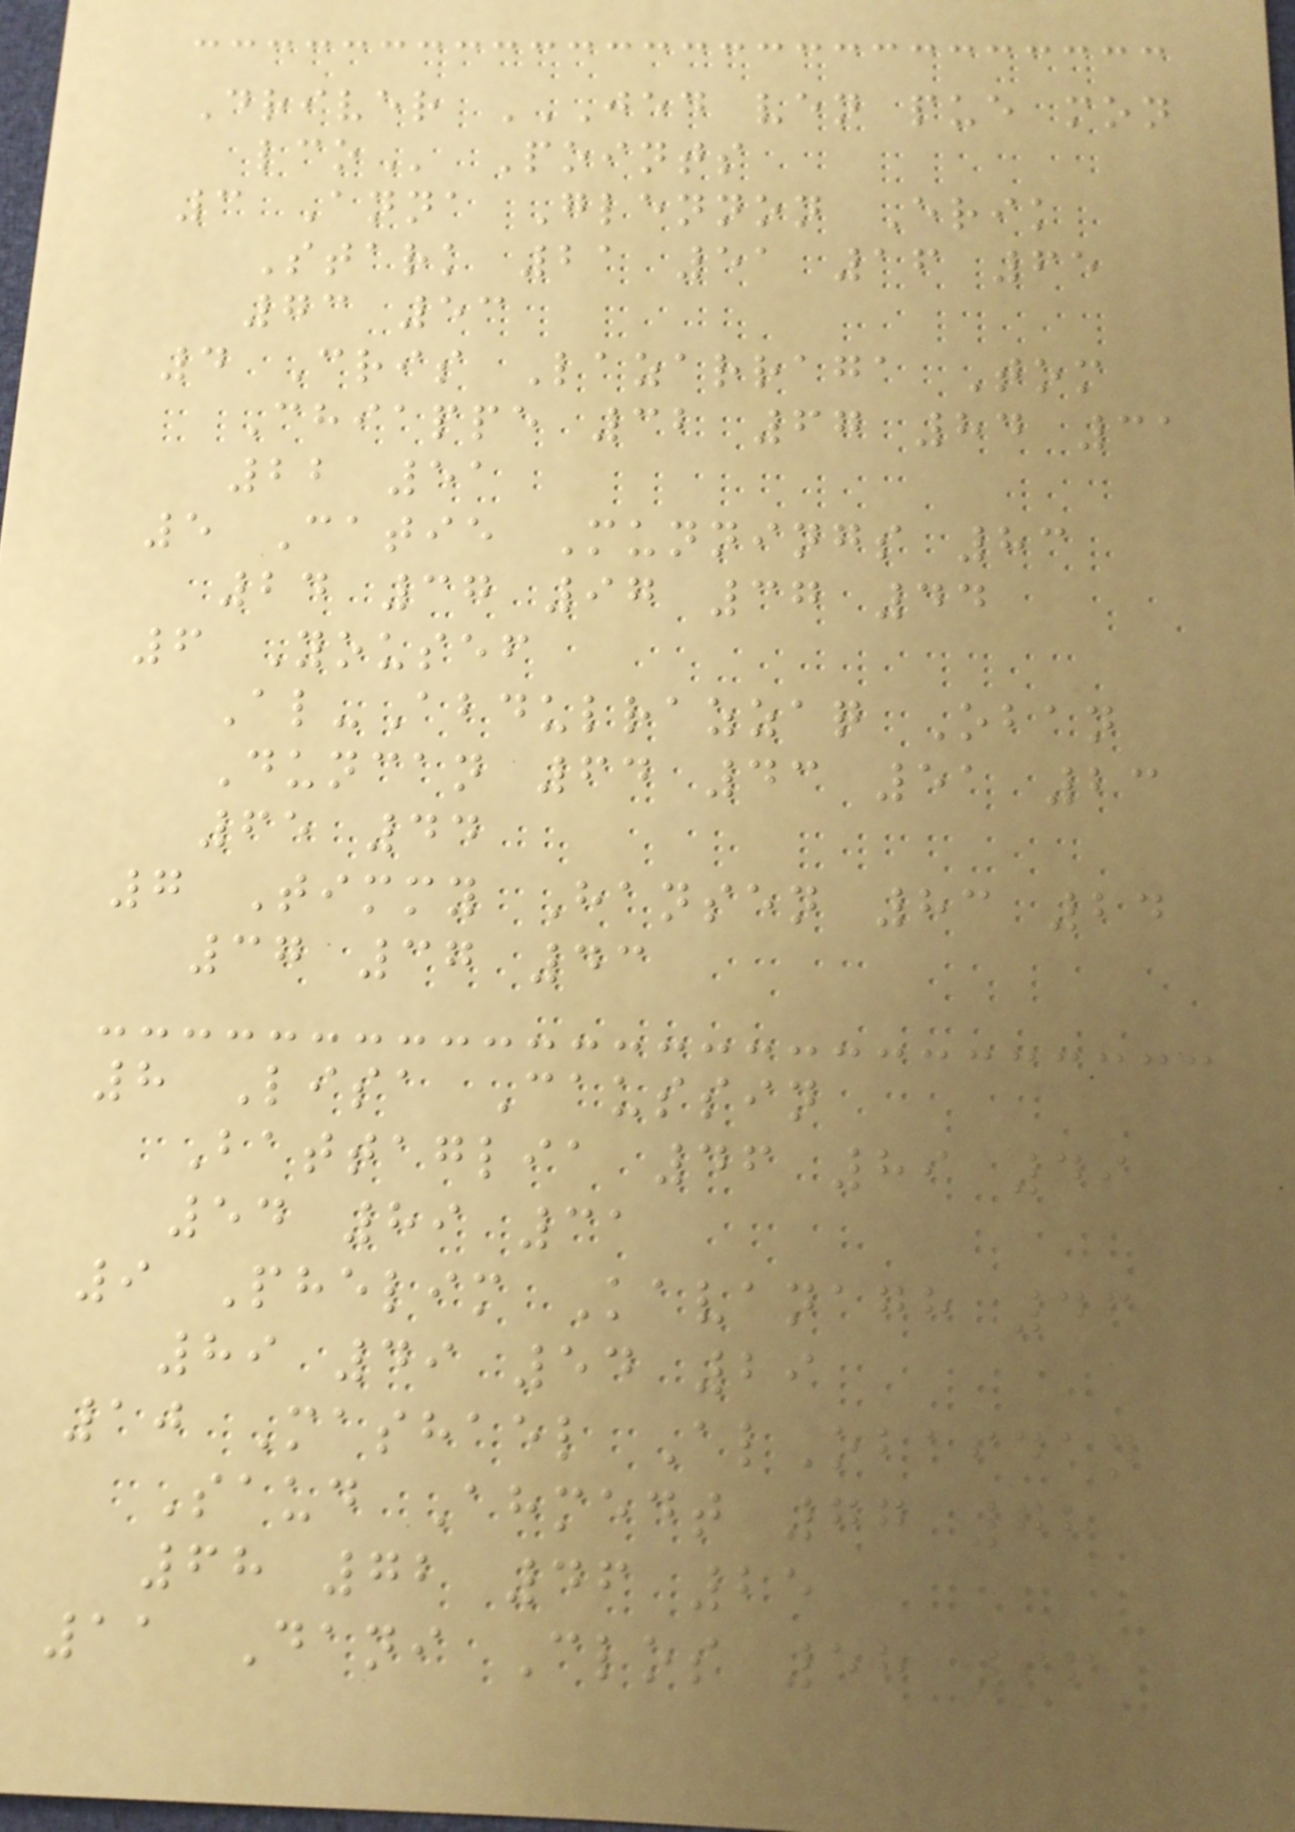Driver JED VEN PUE MON
LCO Points
3 Anna Glennon Erik
Stark 21 51 16 65
73 53
4 Cris Lazarraga Tom
Chiappe 32 67 84 31
22 51
5 Catie Munnings 83
24 37 97 37 44
6 Yousef
Al-Abdulrazzaq Oban
Duncan 64 43 51 23
65 44
7 Timmy Hansen 83 24
37 37 43
8 Lisa Caussin
Battaglia 46 89 49
54 89 31
9 Phelim Kavanagh 46
89 49 54 29
10 Mashael AlObaidan
Saud Ahmedt 77 78
68 72 46 25
11 Dani Clos 58 96
